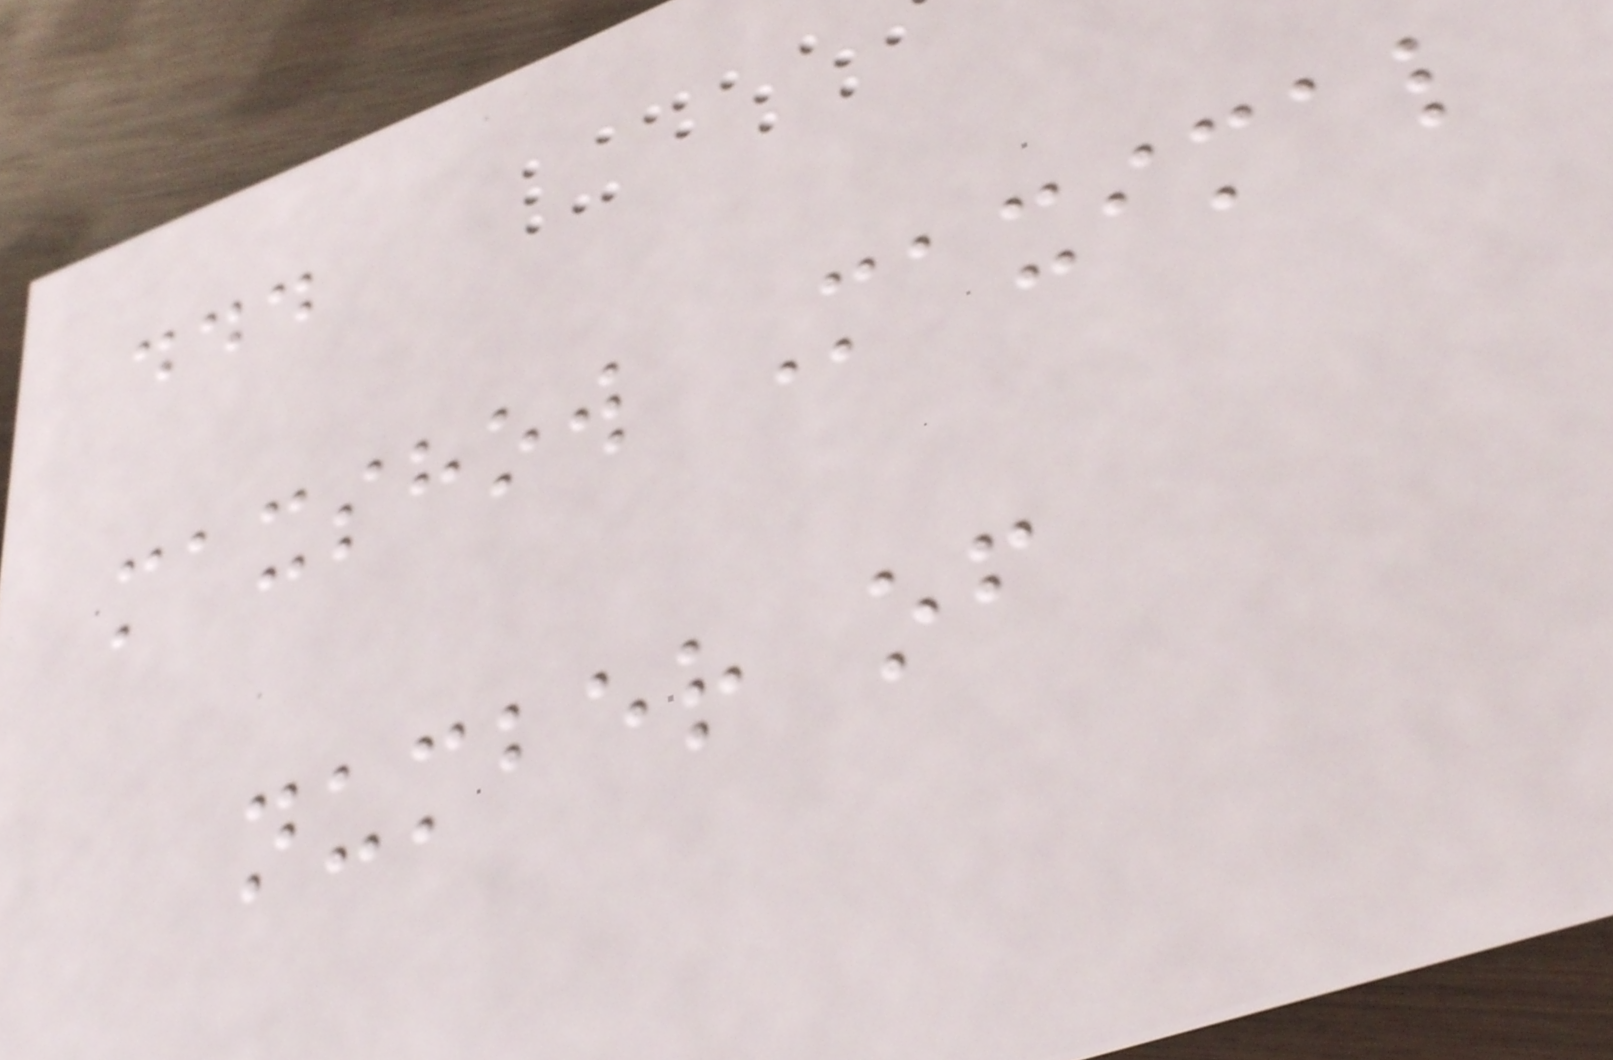...
maxshow Maximal
number of
